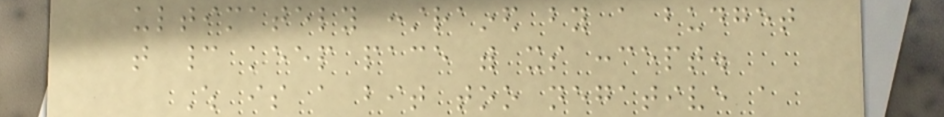ultimately constrained by a budget
that cannot keep pace with its concept.
Which is a bit too negative a
